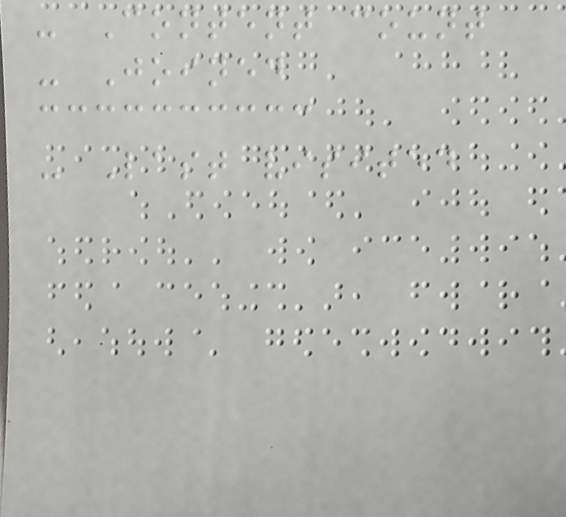- Content count
- Joined
- Last visited
